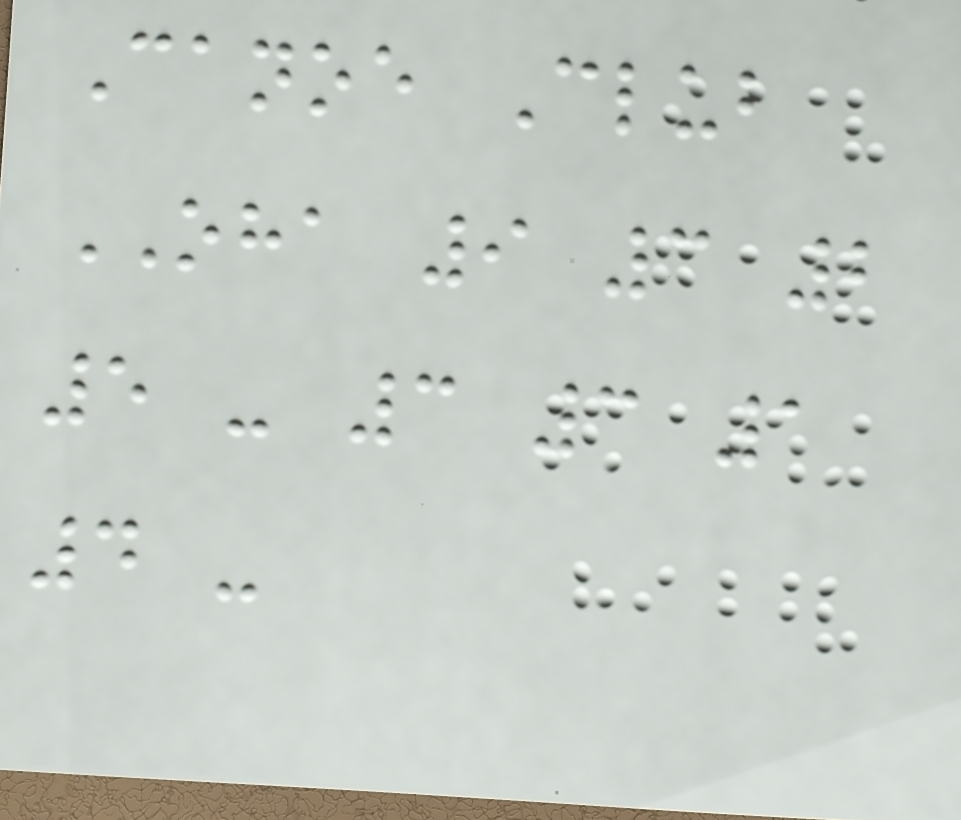Canoe Club
OHA 9 3 2
5 - 3 3 1
4 -
